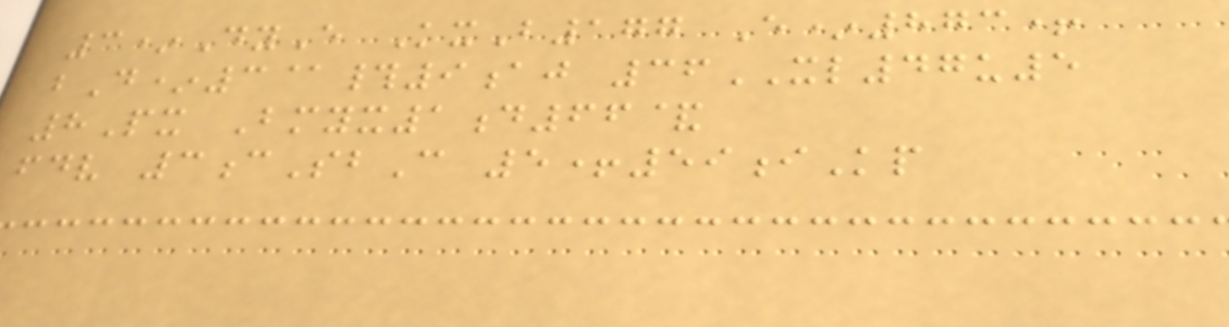3*DyE KxB177 E*873+
bD*3@#9aj 36XL47u5
8Px Bmyx1d66&
fdv 3cSbC 5+59iKp
